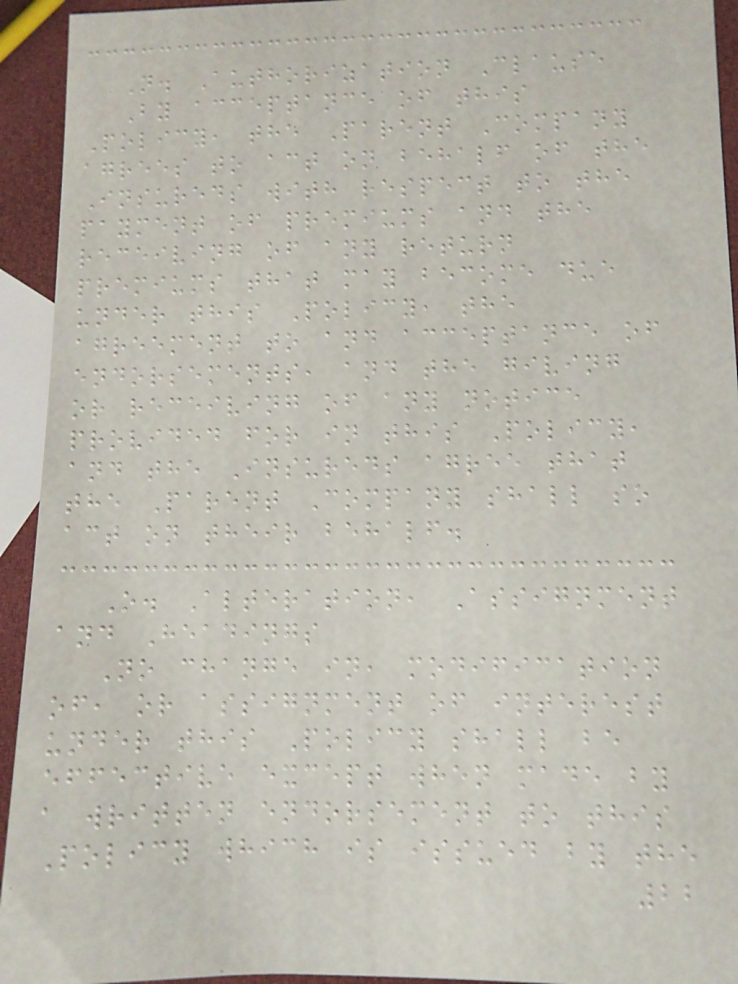N. Authorization Clause
By acceptance of this
Policy, the Parent Company
agrees to act on behalf of the
Insureds with respect to the
payment of premiums and the
receiving of any return
premiums that may become due
under this Policy, the
agreement to and acceptance of
endorsements, and the giving
or receiving of any notice
provided for in this Policy,
and the Insureds agree that
the Parent Company shall so
act on their behalf.
O. Alteration, Assignment
and Headings
No change in, modification
of, or assignment of interest
under this Policy shall be
effective except when made by
a written endorsement to this
Policy which is issued by the
22
